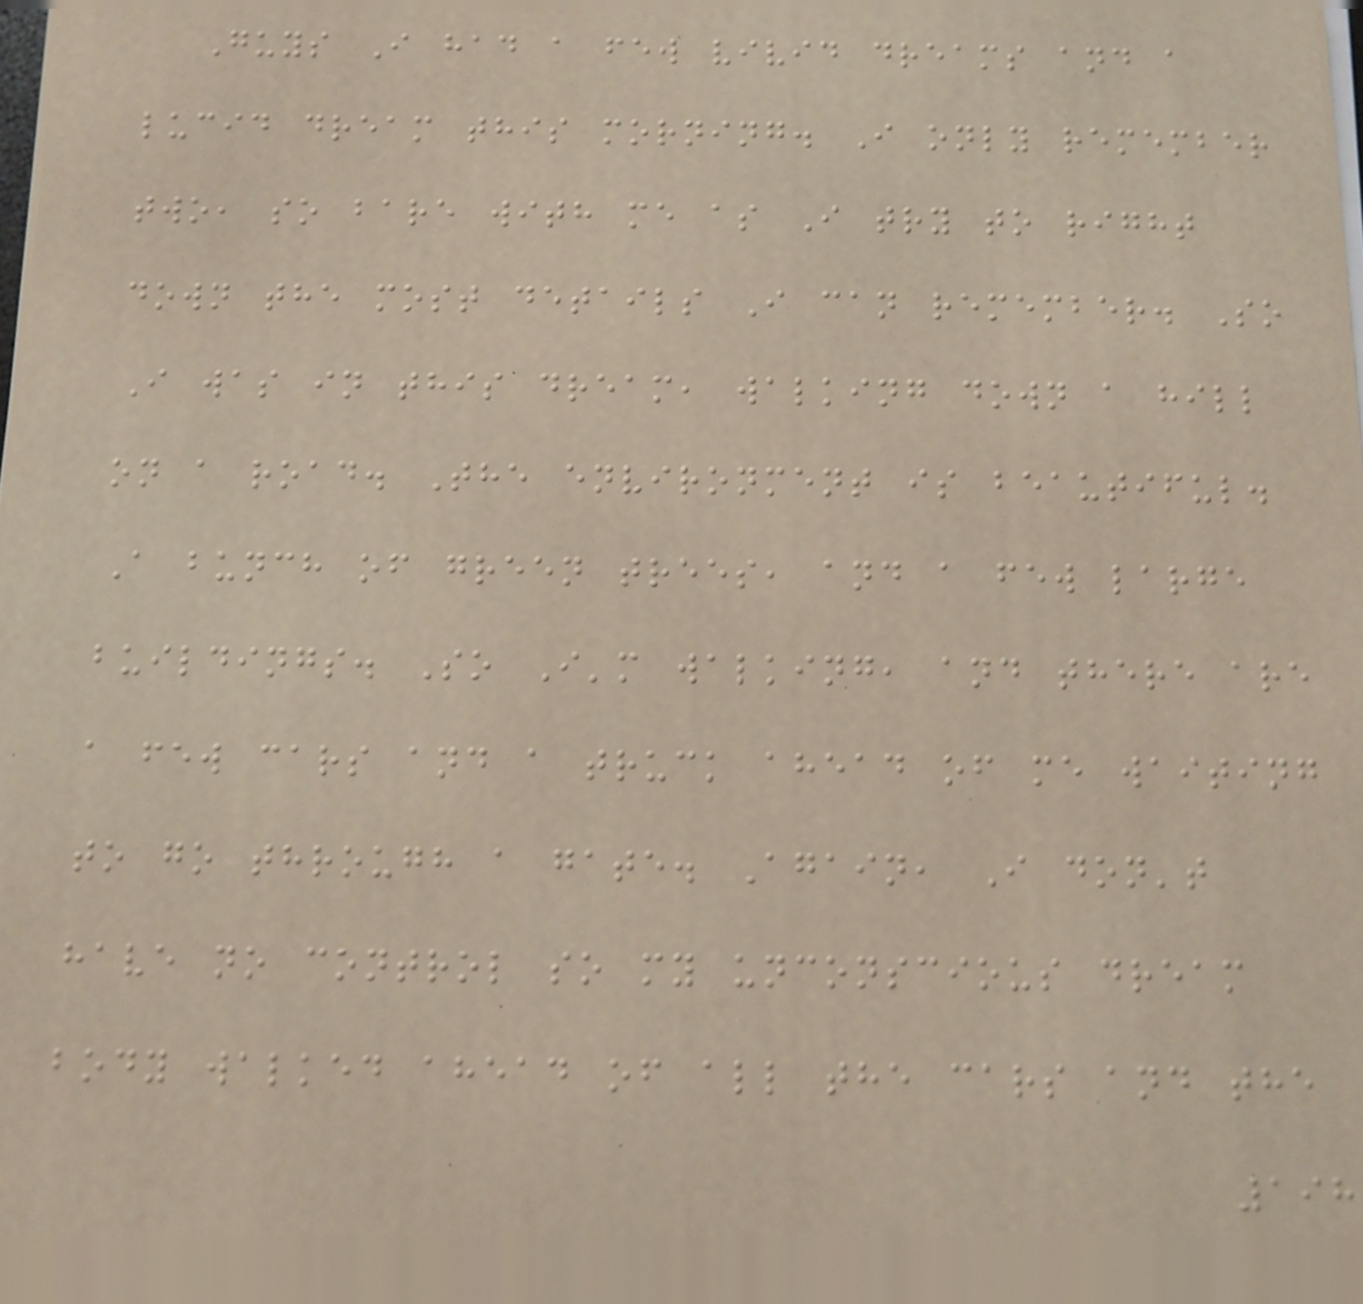Guys I had a few vivid dreams and a
lucid dream this morning. I only remember
two, so bare with me as I try to right
down the most details I can remember. So
I was in this dream, walking down a hill
on a road. The environment is beautiful.
A bunch of green trees, and a few large
buildings. So I'm walking, and there are
a few cars and a truck ahead of me waiting
to go through a gate. Again, I don't
have no control so my unconscious dream
body walked ahead of all the cars and the
198
